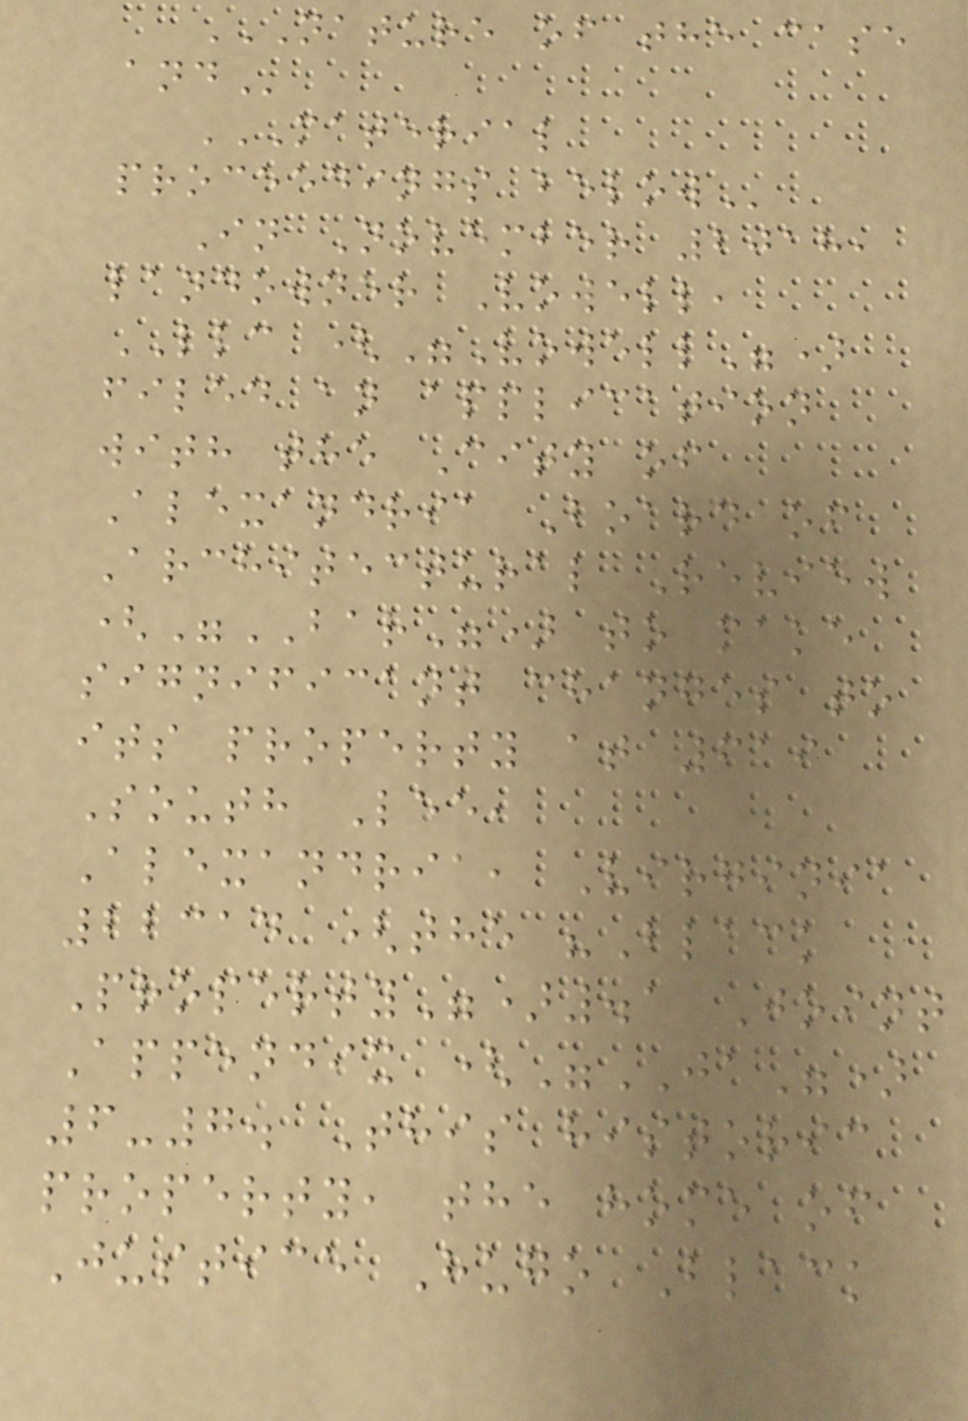NATURE OF THE CASE
AND
MATERIAL
PROCEEDINGS BELOW
In November 2018,
landowner Vowell,
LLC ("Vowell")
filed an application
with the City of
Alexandria Board of
Architectural Review
("BAR") to make
significant changes to
its property at 619
South Lee,
Alexandria, Virginia
22314 (the "Black
Property").1 Joint
Appendix ("JA")
6-7. This historic
property, the home of
Justice Hugo Black
